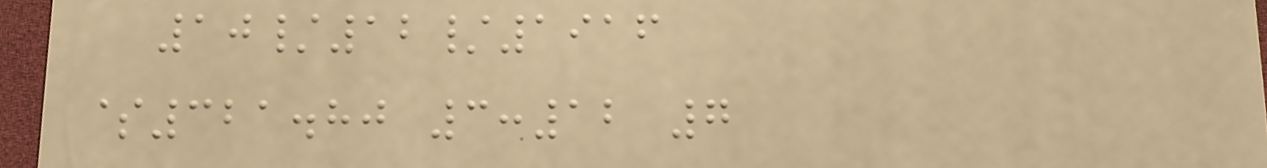10/12/1916
$321.80 3:12 7
